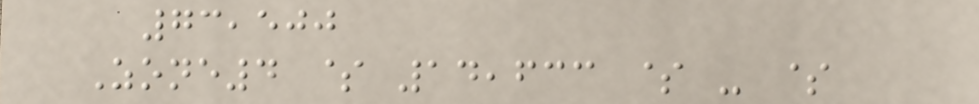73,500
Zone4 $ 14,633 $ - $
